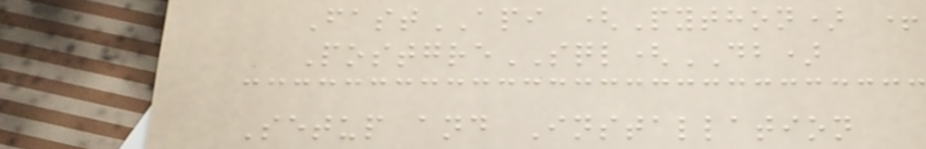FastAPI (Python) +
PostgreSQL(DB)
Setup and Installation
